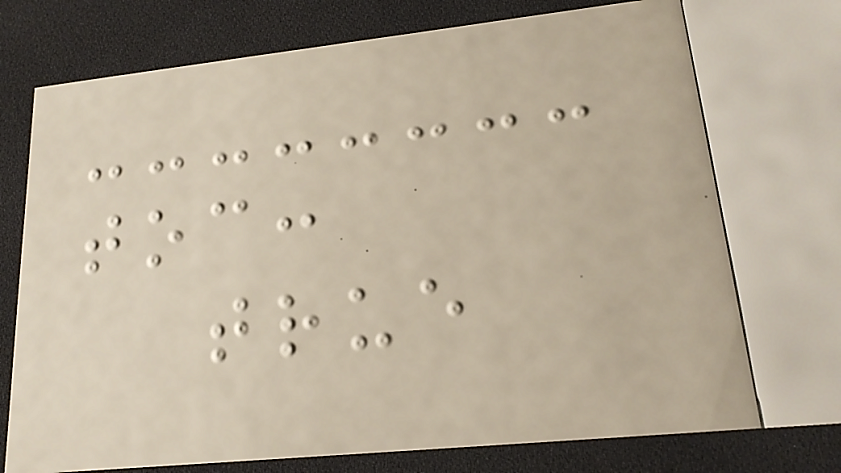toc:
true
